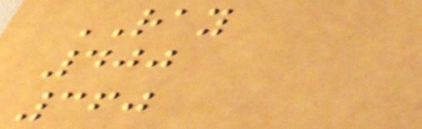RAY
400
360
